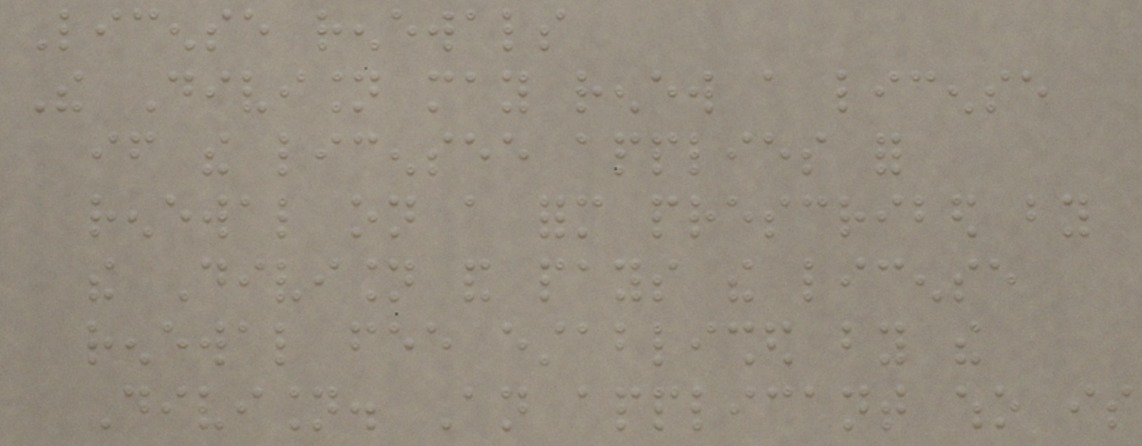License renewals
The Division may renew a license
if the licensee applies for
renewal on a form prescribed by
the Division and pays the license
renewal fee established by the
Division. An applicant who is
